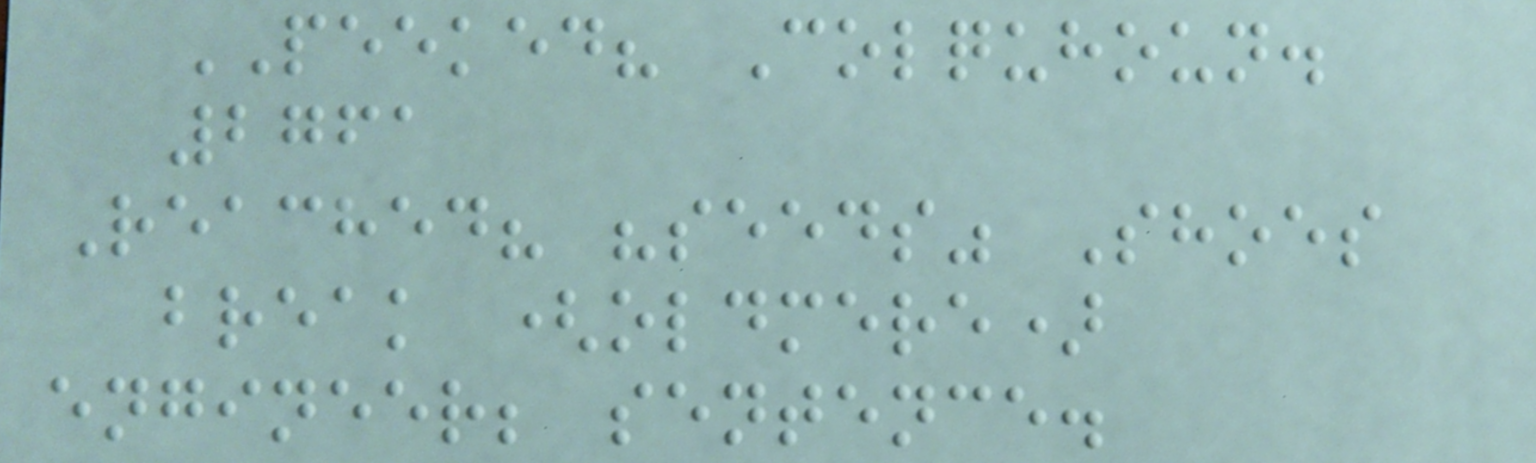PEEKED? Colquhoun.
2761
Reached? "seeds" Shoes
break (oldmere)
engineer; sentence.
